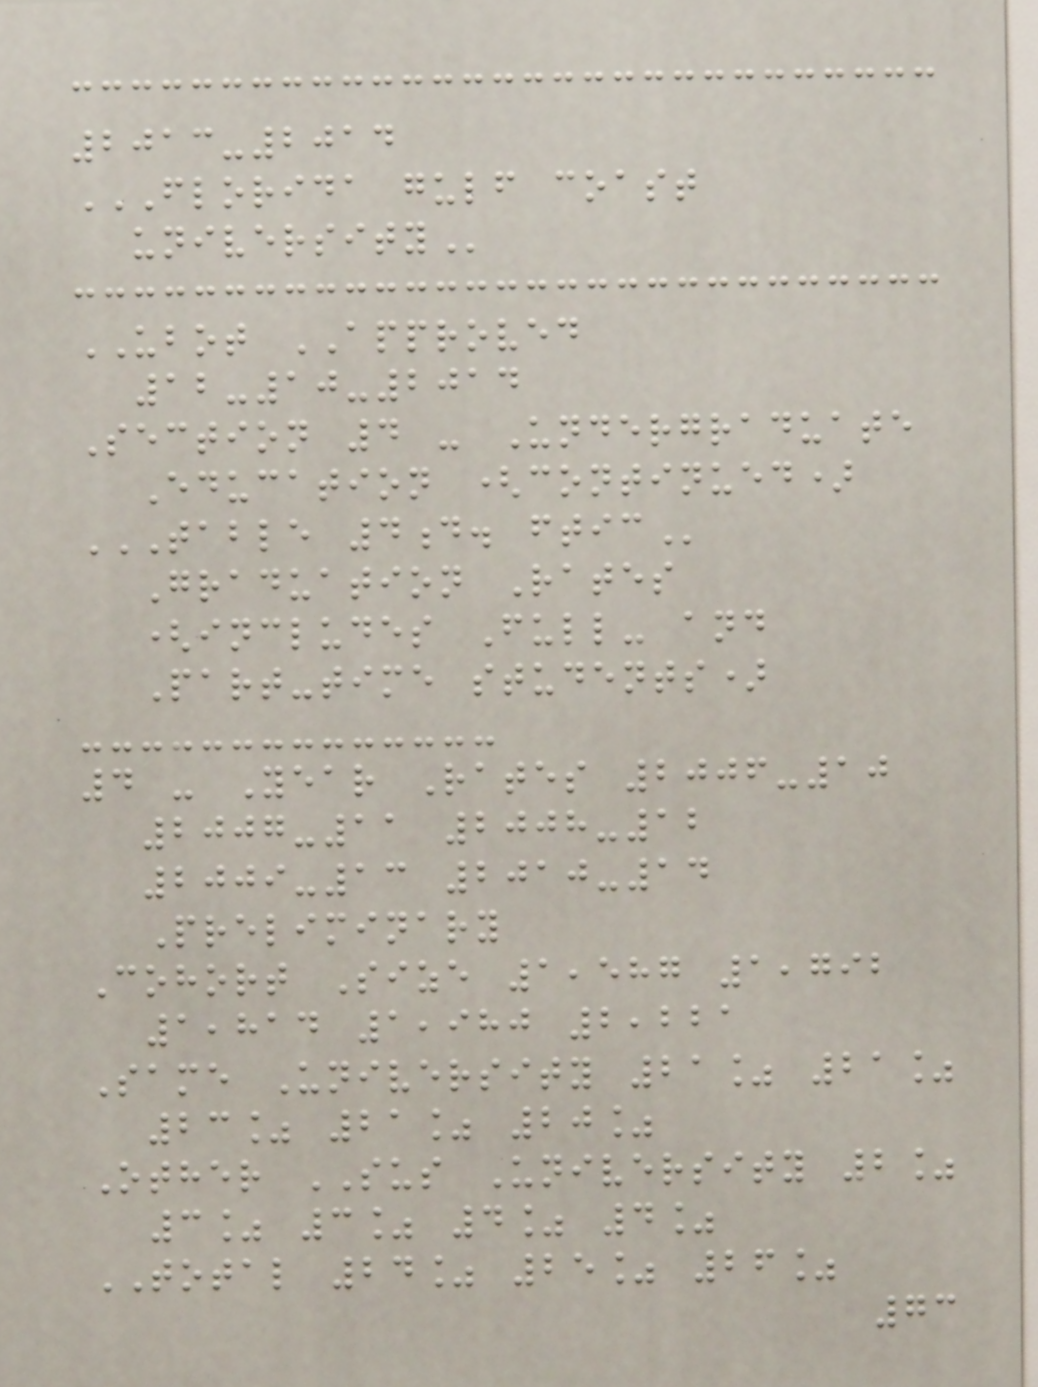2013-2014
FLORIDA GULF COAST
UNIVERSITY
UBOT APPROVED
12-10-2014
Section 4 - Undergraduate
Education (continued)
TABLE 4D. FTIC
Graduation Rates
(includes Full- and
Part-time students)
4 - Year Rates 2006-10
2007-11 2008-12
2009-13 2010-14
Preliminary
Cohort Size 1,587 1,792
1,814 1,980 2,221
Same University 21% 21%
23% 21% 20%
Other SUS University 2%
3% 3% 4% 4%
TOTAL 24% 25% 26%
73
